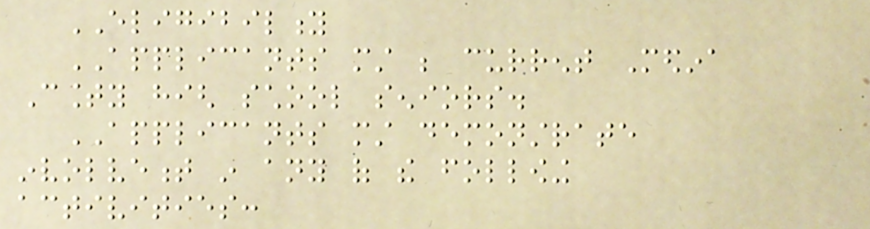ELIGIBILITY
APPLICANTS must be current Medina
County high school seniors.
APPLICANTS must demonstrate
involvement in any of the following
activities:
